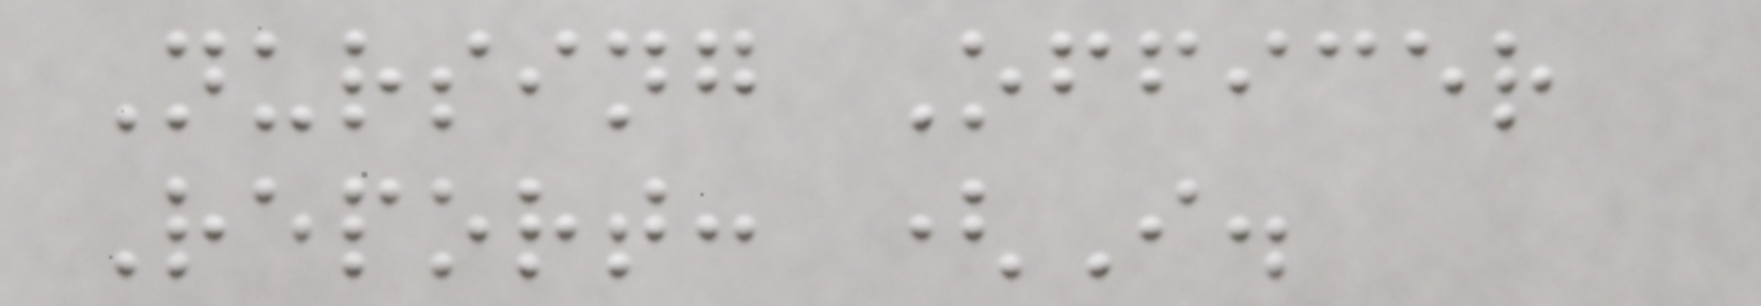Nursing Officer
Report: (I.
